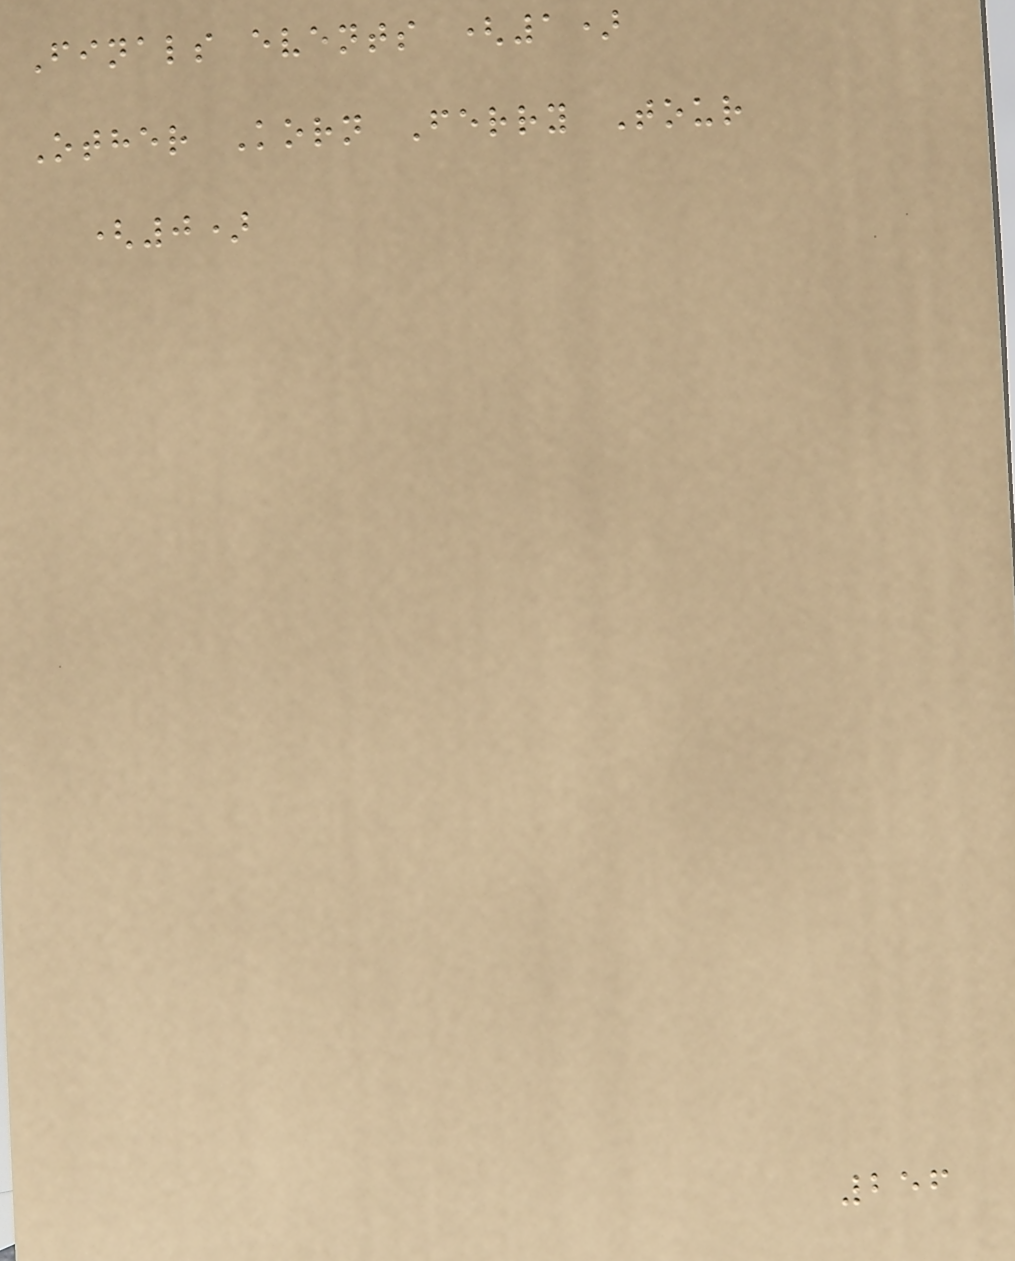Finals events (1)
Other Korn Ferry Tour
(0)
256
